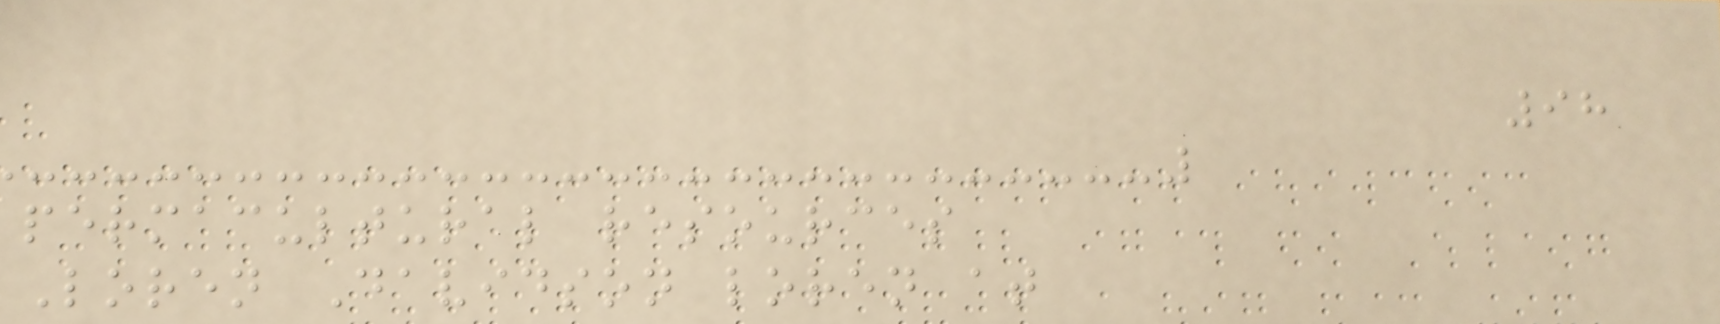98
permacultural resources
Loren Davidson loren at
